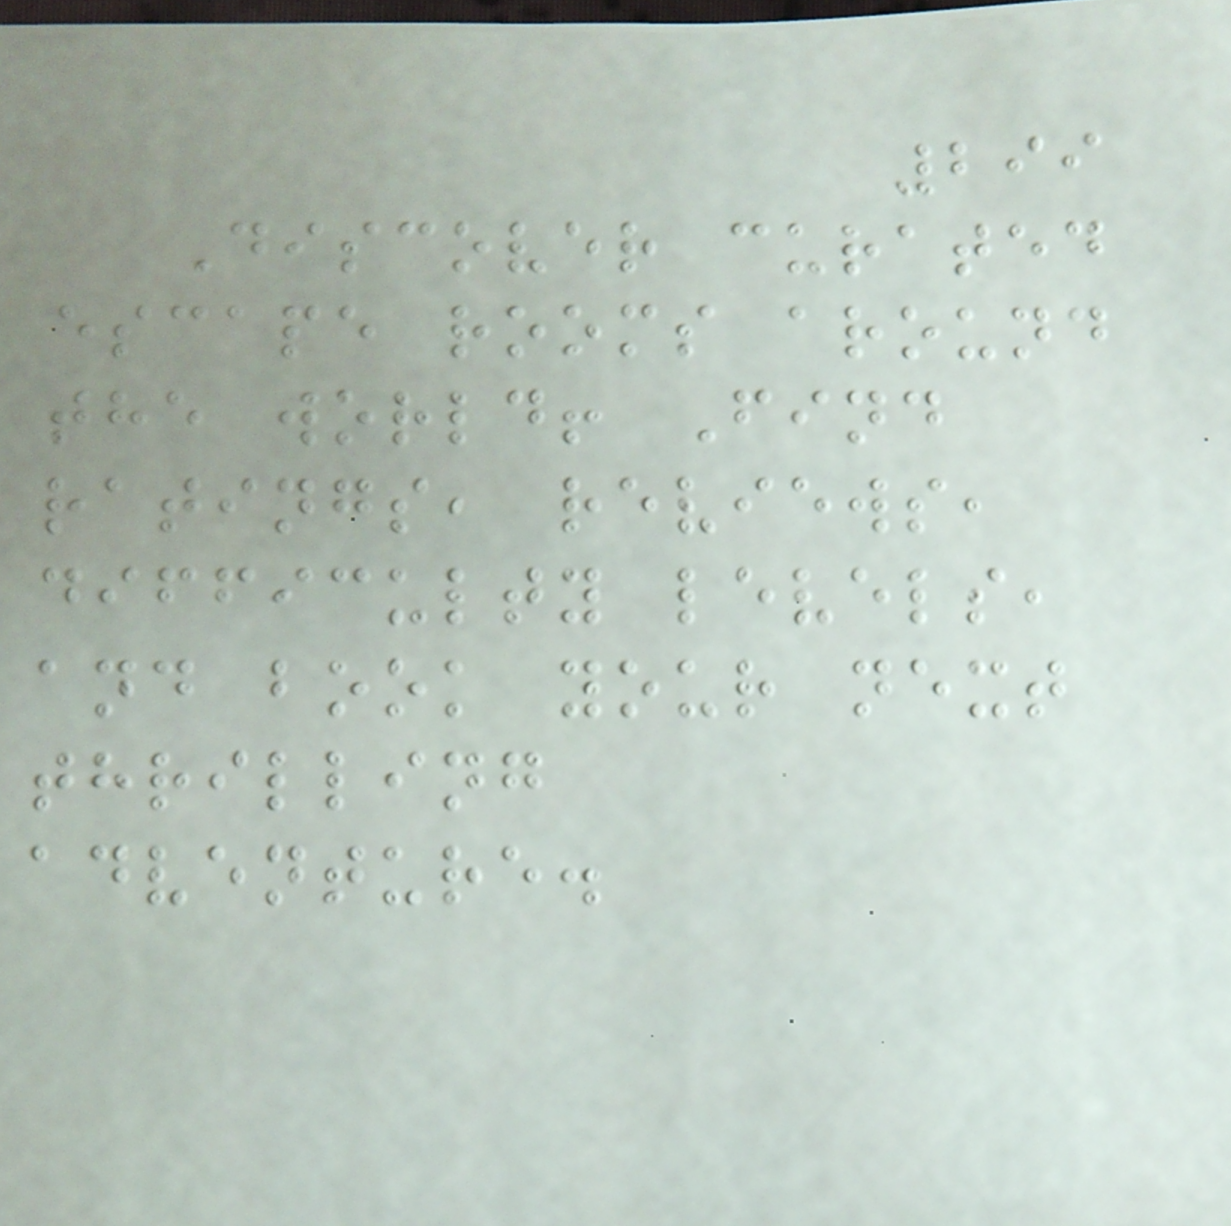299
Discover curated
escape rooms around
the world! Find
ratings, reviews,
difficulty levels,
and book your next
thrilling
adventure.
